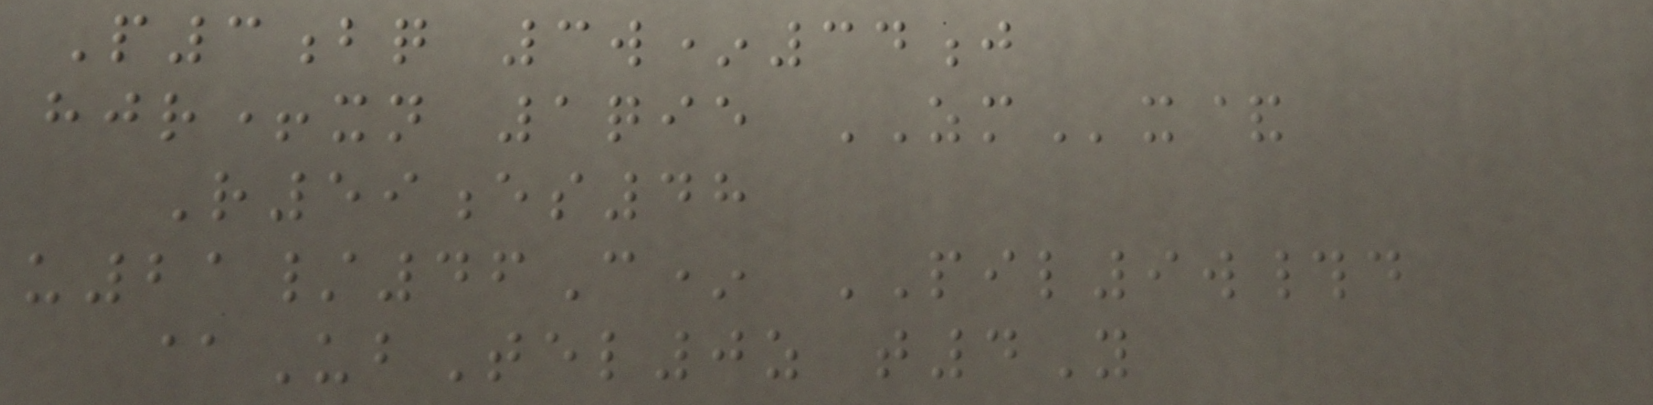P3bq 3w*34j
hjr+xn 1qie ZMx&
R59es48
u21/46C* PIL9w#d
@UbTel0z t4Y
